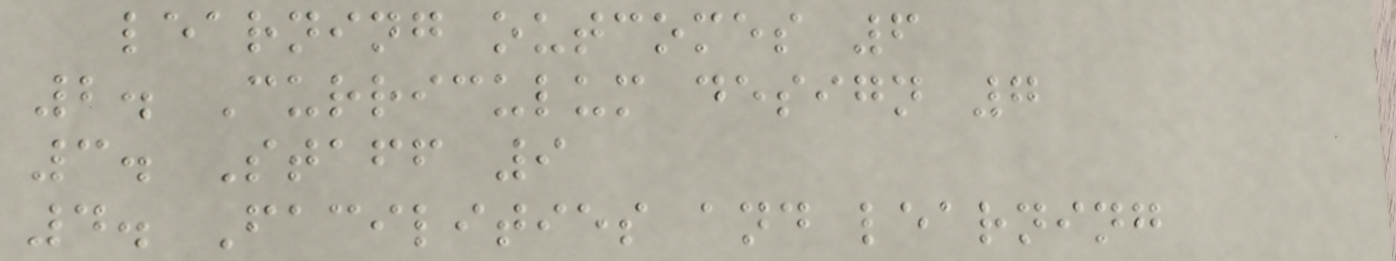learning outcomes 6
2. Curriculum design 7
3. Staff 9
4. Facilities and learning
